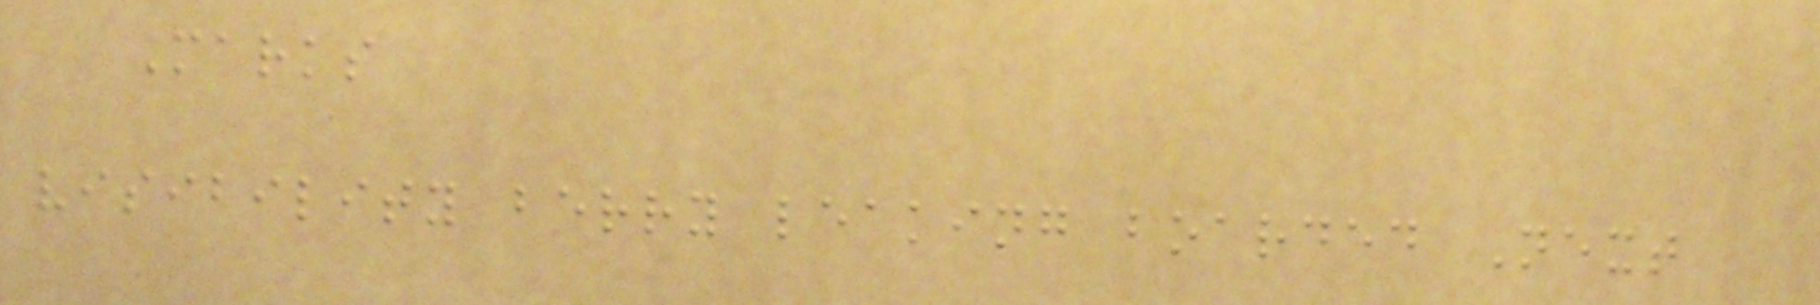Marks
visibility berry leaking boarded Next
